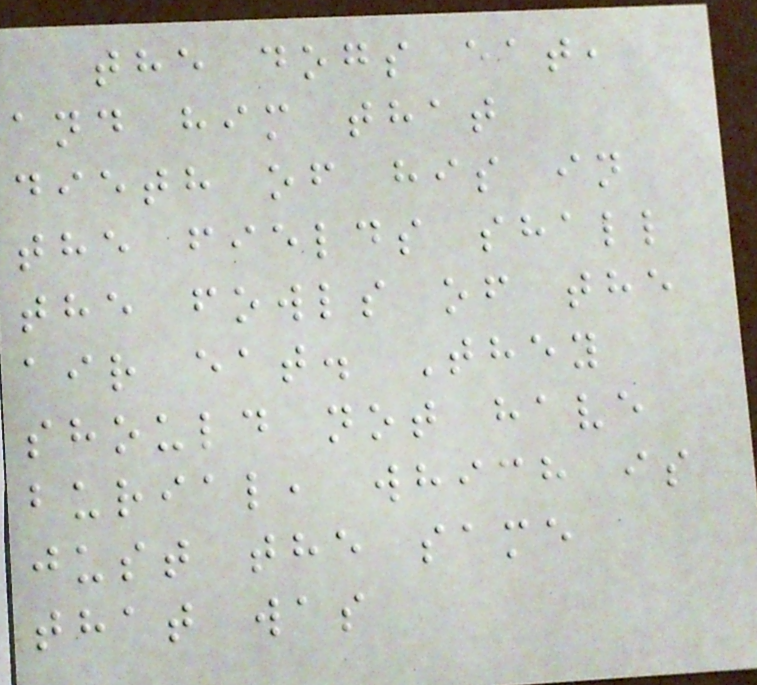the dogs eat,
and him that
dieth of his in
the fields shall
the fowls of the
air eat. They
should not have
burial, which is
just the same
that was
